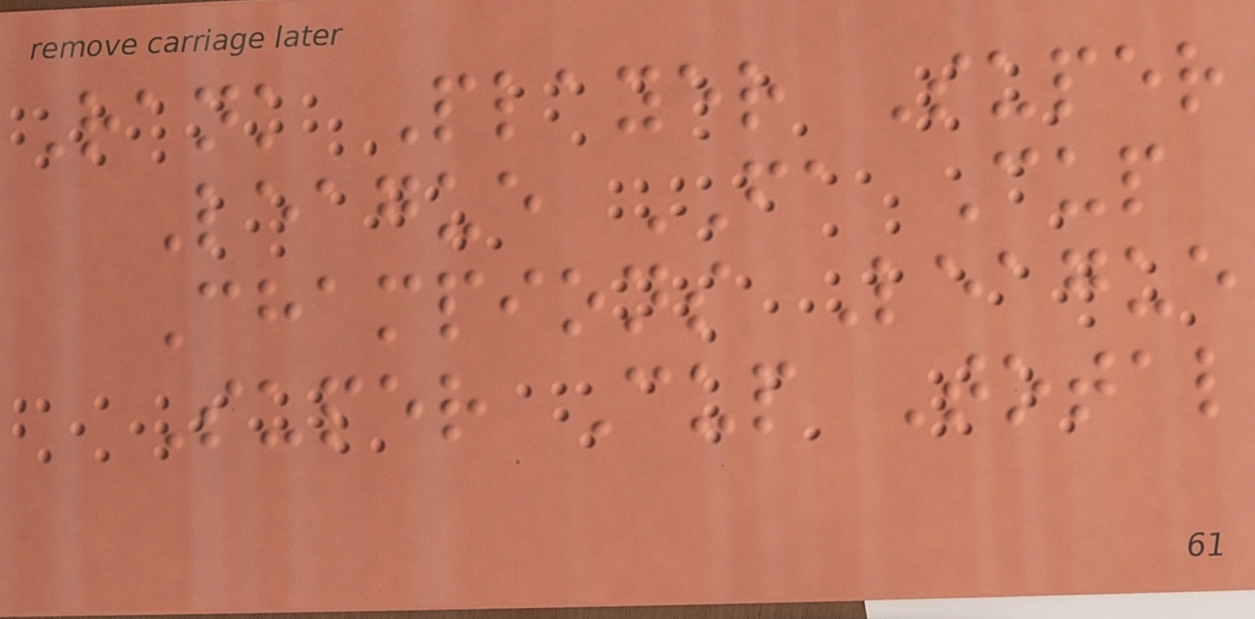Rank Player Super
League FA Cup
Champions League
Super Cup Total
